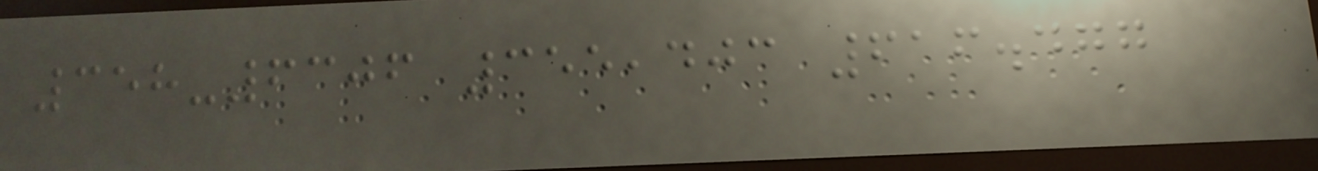358-6306 355,403 616.477
